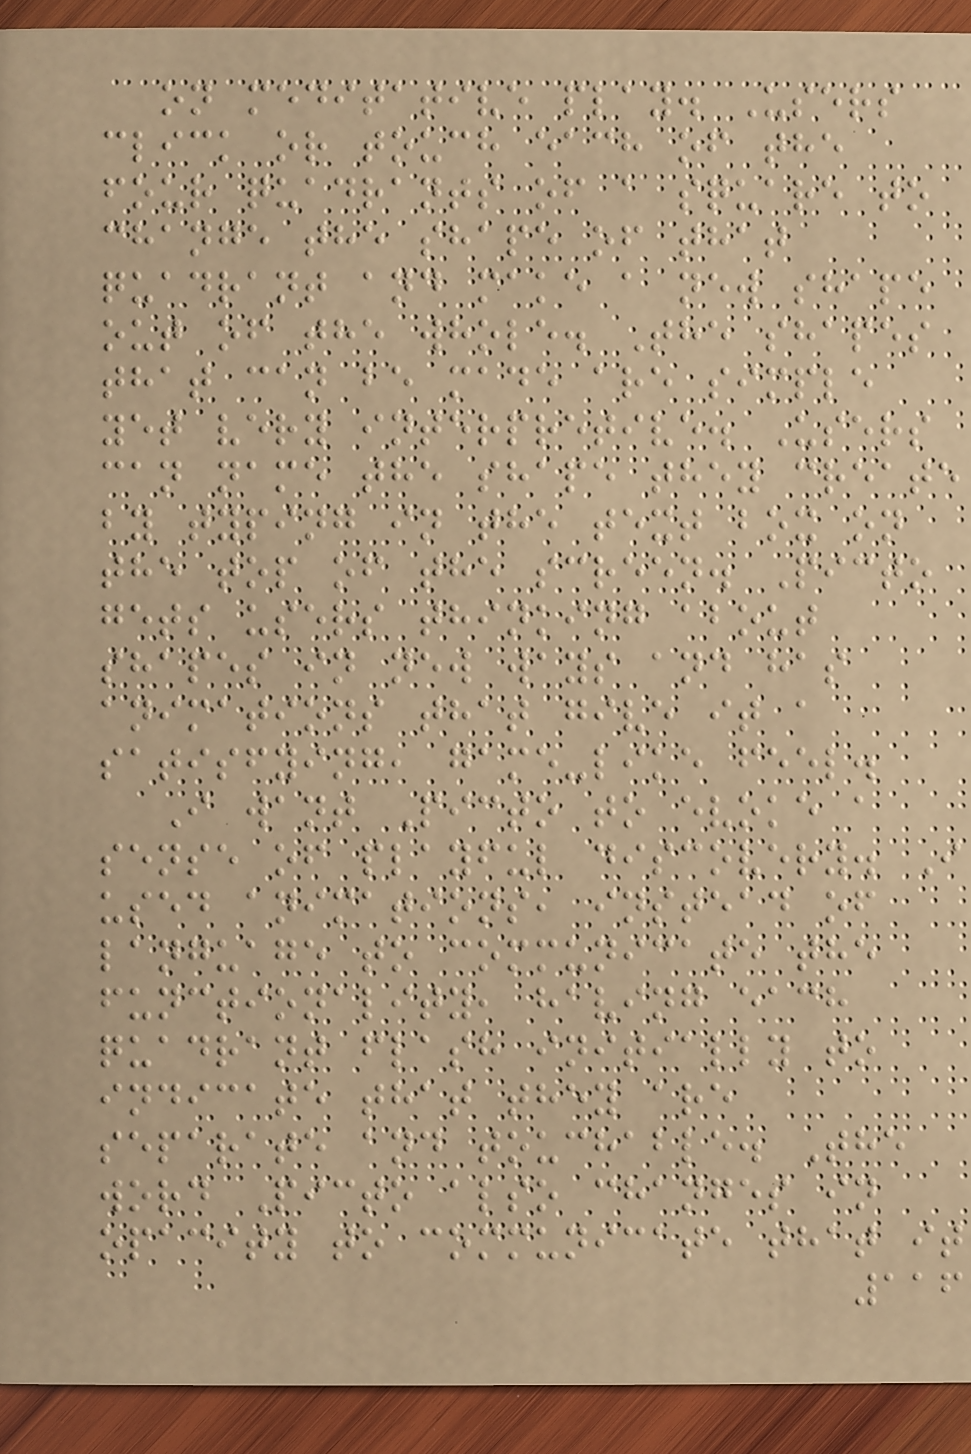on meditative play. Users
click or touch each of the
four quadrants of a square to
change the shape of that
quadrant and make a new shape
out of the whole. The shapes
that can be made are simple
yet very interpretive. Users
can name the shape they create
by typing in the text box on
the top of the screen. Picto
gets users thinking about
shapes in new ways and has
animations that give it a
satisfying, game-like feel.
I want Picto to evoke a
sense of playful discovery. I
used animations, instead of
language to communicate the
functionality, having each
quadrant flash initially to
indicate that they are
separate and touchable. The
word Picto also changes in
opacity to communicate that it
116
